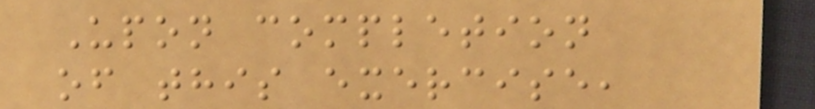Upon completion
of this exercise,
